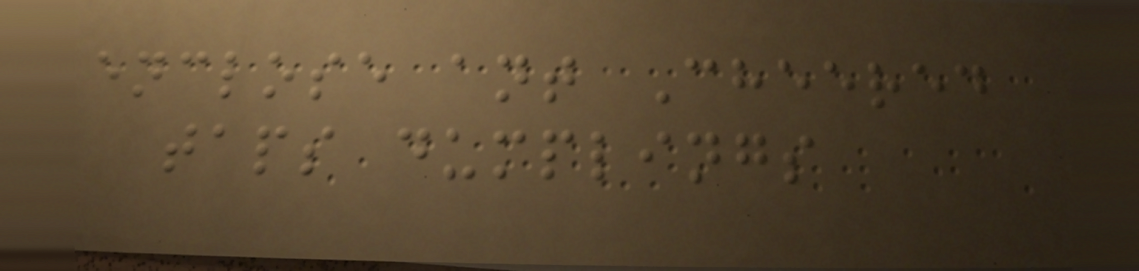enclose ant Cheered
taps dumplings
